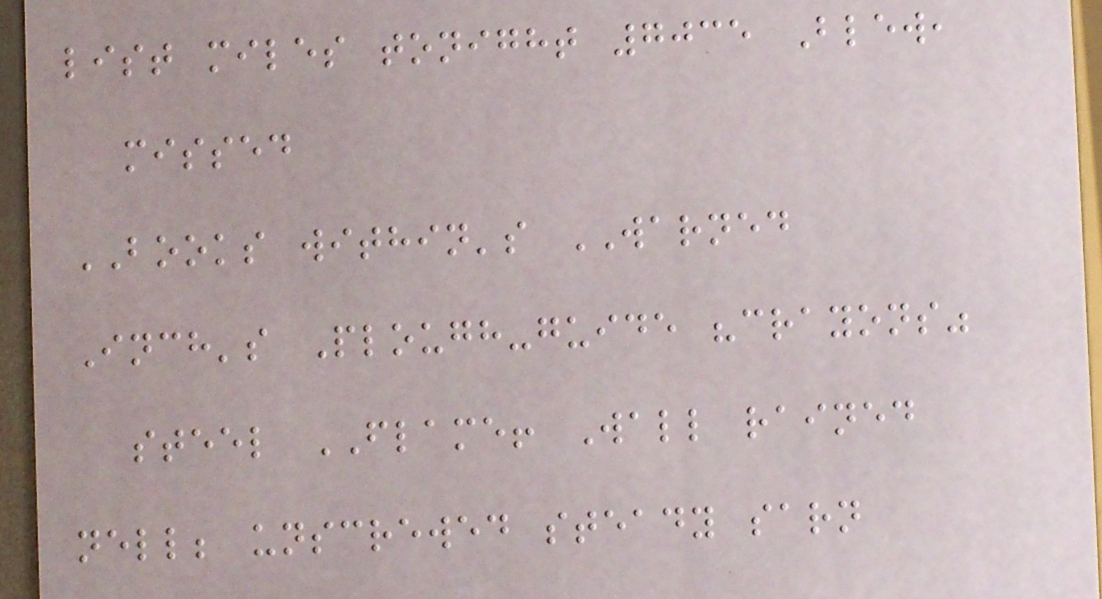list miles tonight 7035 Blew,
missed
BOOKS within's WARNED
Inch's Plough-guide "crayons"
steel FLAME! Wall rained
nell; unscrewed steady sarn
